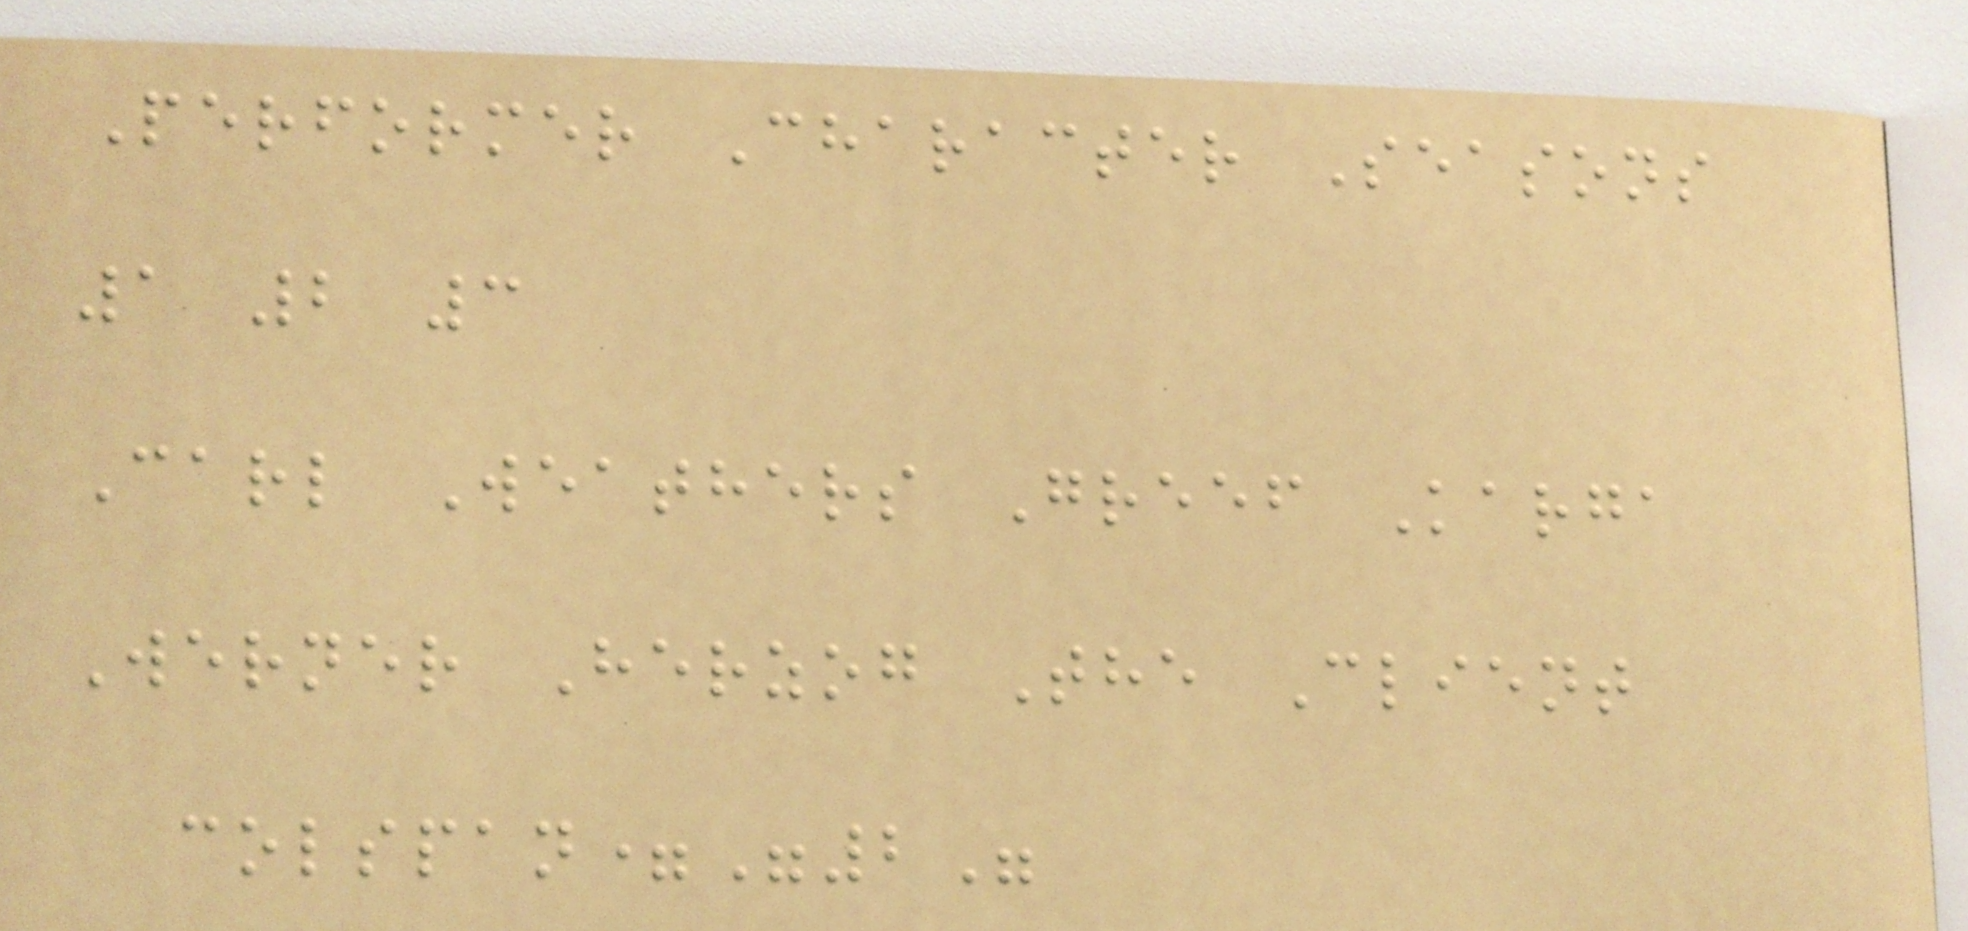Performer Character Seasons
1 2 3
Carl Weathers Greef Karga
Werner Herzog The Client
colspan="2"
